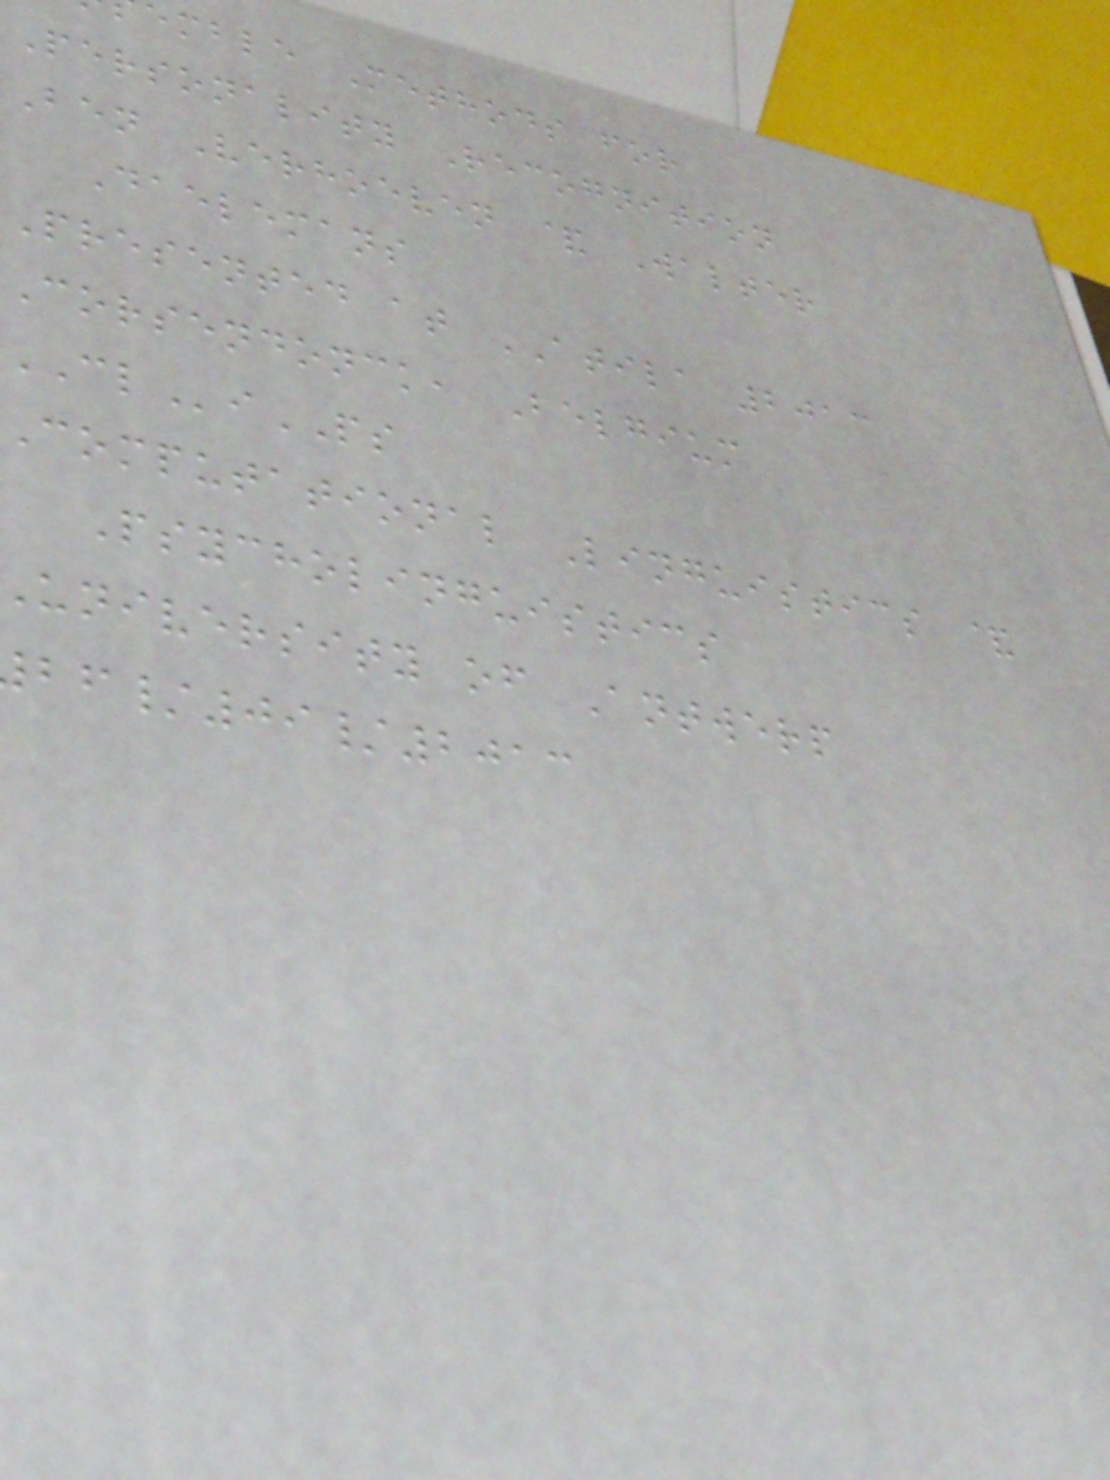emble Methods for
Personality Recognition
Ben Verhoeven & Walter
Daelemans
Presented at ATILA 2013
Corsendonck, Belgium
CLiPS
computational Linguistics &
Psycholinguistics
university of Antwerp
/09/2013
